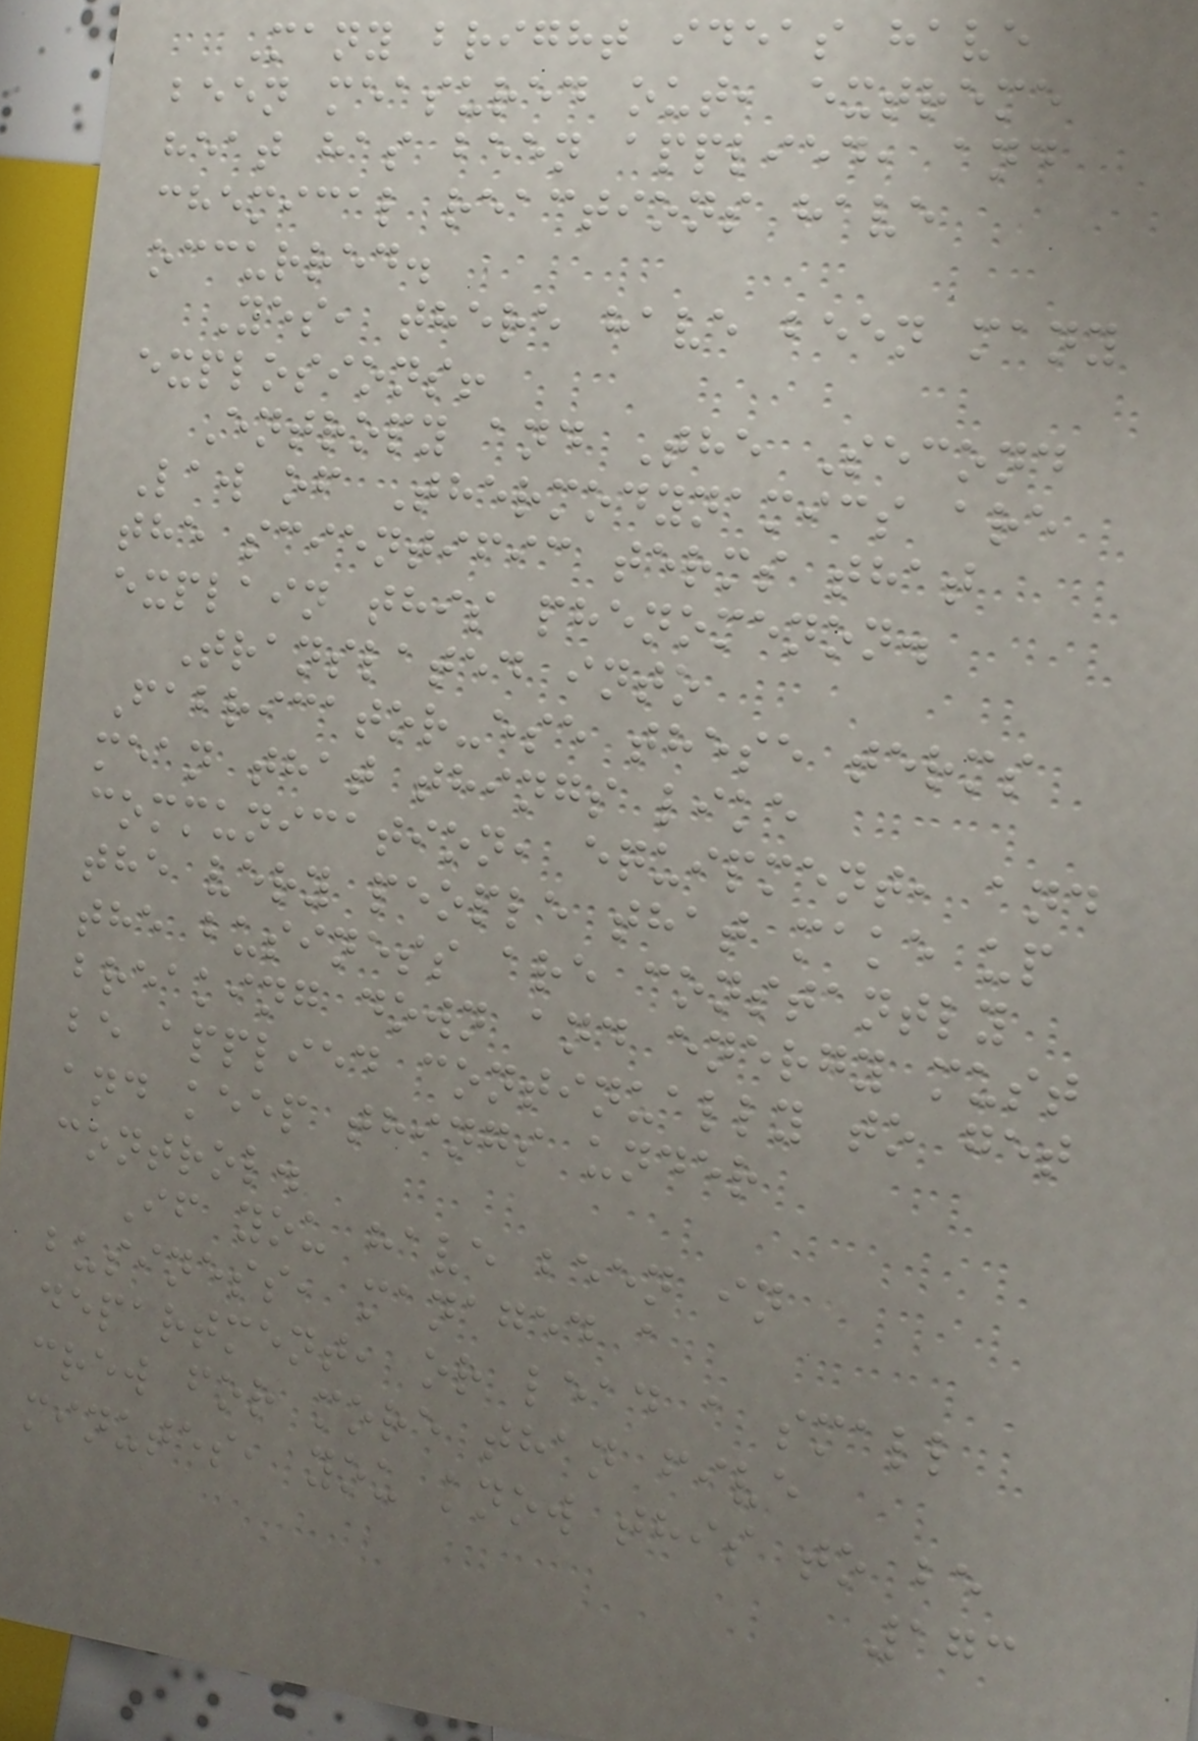Many bright ideas have
been measured out, extreme
heat has been applied, and
chemical reactions have
occurred.
Yes, there have been many
explosions!
Entropy and The Second
Law of Thermodynamics are
the scientific terms that
explain this phenomenon.
Translated into
Fabricator-ese these terms
mean that things like
communication, equipment, and
the very people that make up
the business are constantly
breaking down and energy must
be applied continually to get
and keep things under
control.
If you have been in
business, managed a
department, or lead a small
crew for more than five
minutes, you know this to be
173
